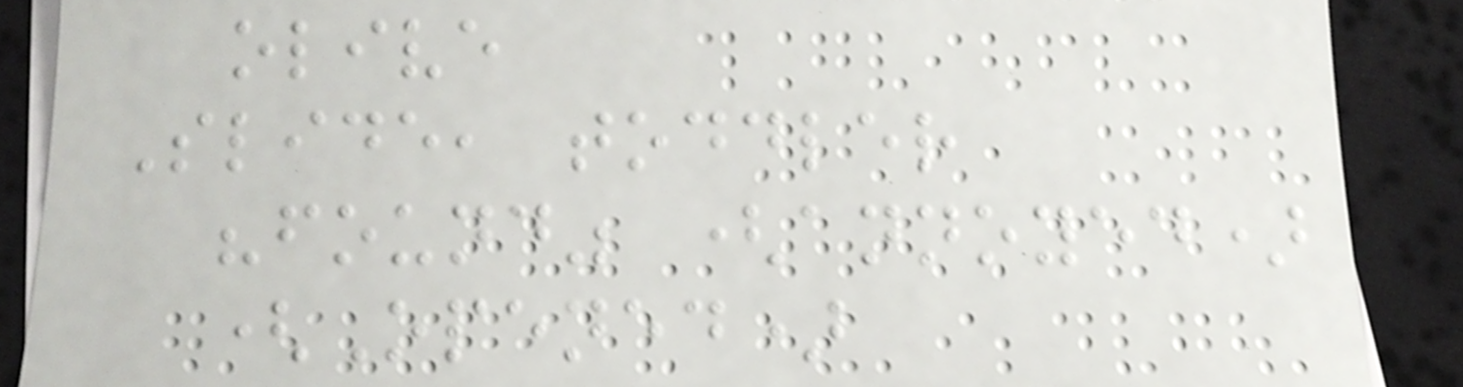olive
Slide, toddler
"found" (annoyed)
(Opened)
